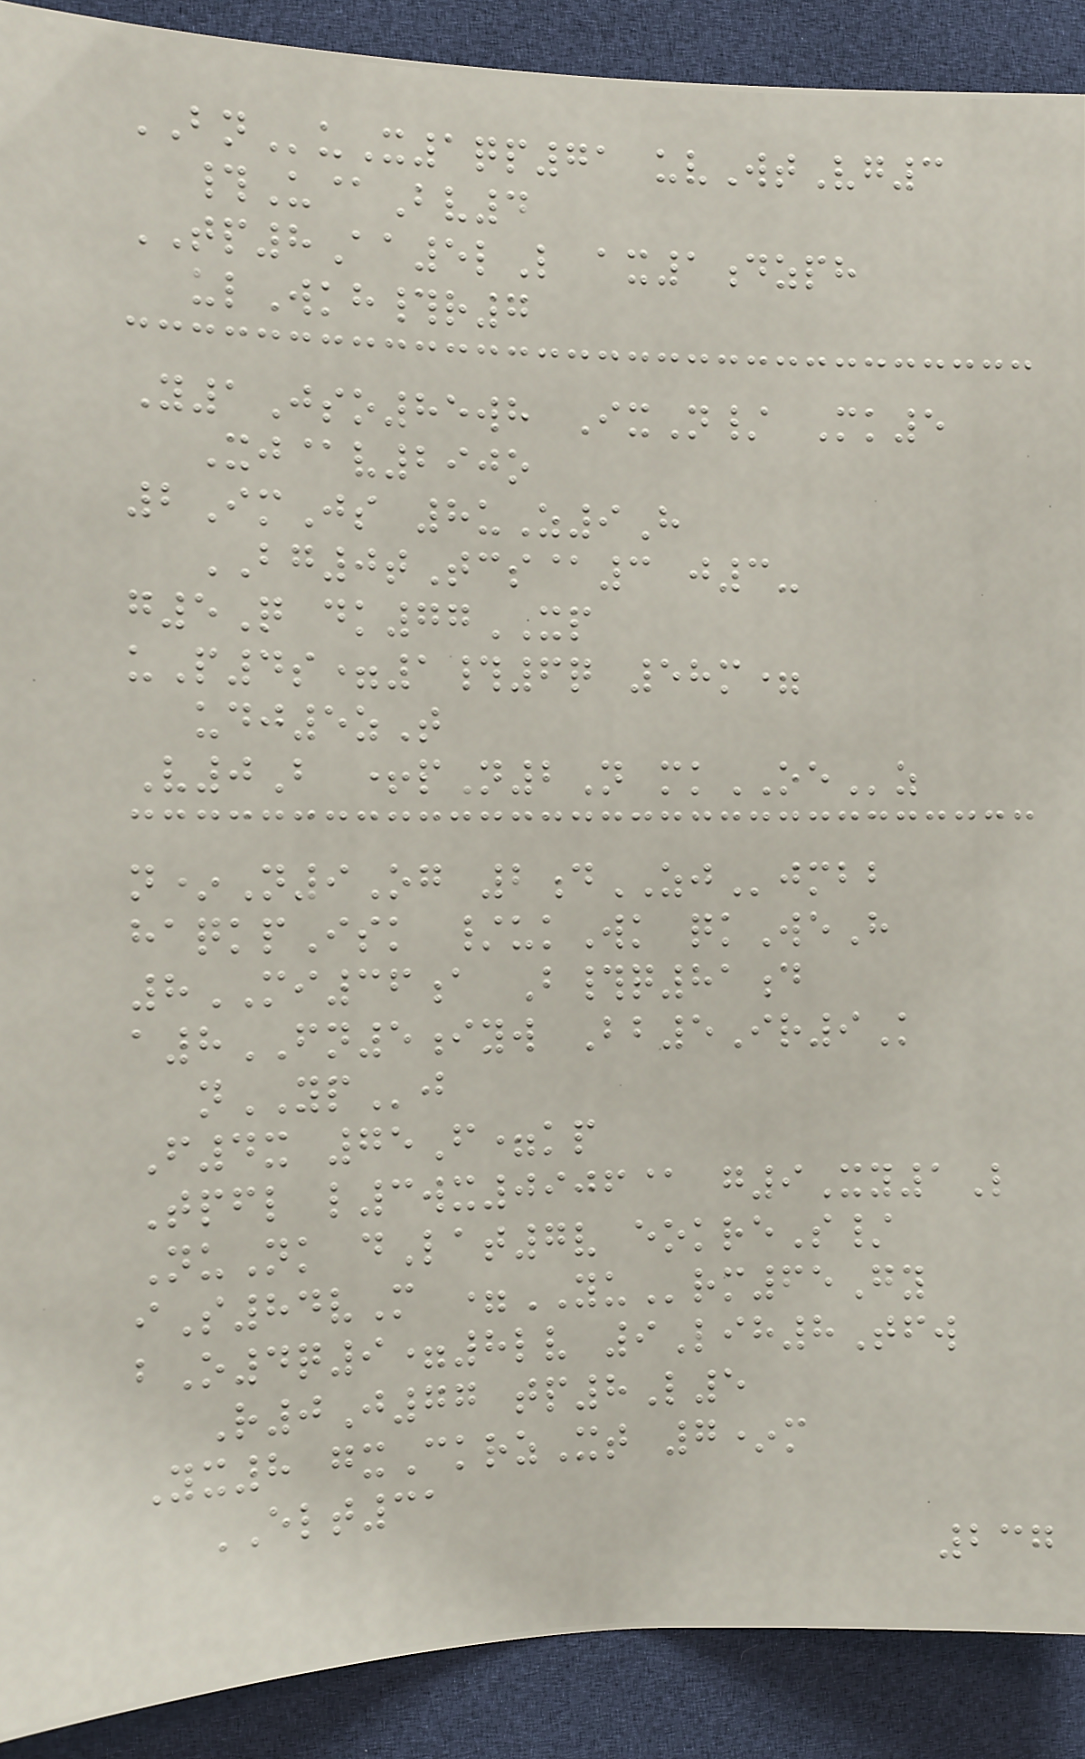BNuX1qp71 uvWtVg3
#U@Bv4
TP8Aa5lL ax1dzph
ulWkh#r7
Y1Jso85wh IxN/ Mk5
Xj@v290o
2ImJs 8uZ9H
BG0tTcs@3 j3-
g5Q dk77XP
uP4s=1#6q 58m=
udj5zT
V0B +pN2N mkOEz
n*N9Og 2dZJjmbb
haqkpIsk /ukWk qkWeH
8MI36a B#q81d
a8FN5iyw Bb5Ir9K
nYPj
F4x 75F=kp
Tpfl l3wx0906@ g9Xy1L
NuNk dLat7v eokreS/
iS84vM =YUrm65Gy
bO4q9=8lv 9Lih8Tfw
R0J77 tp8L5
Yx8 gxCkrzXt 7*m
ELT31
237
